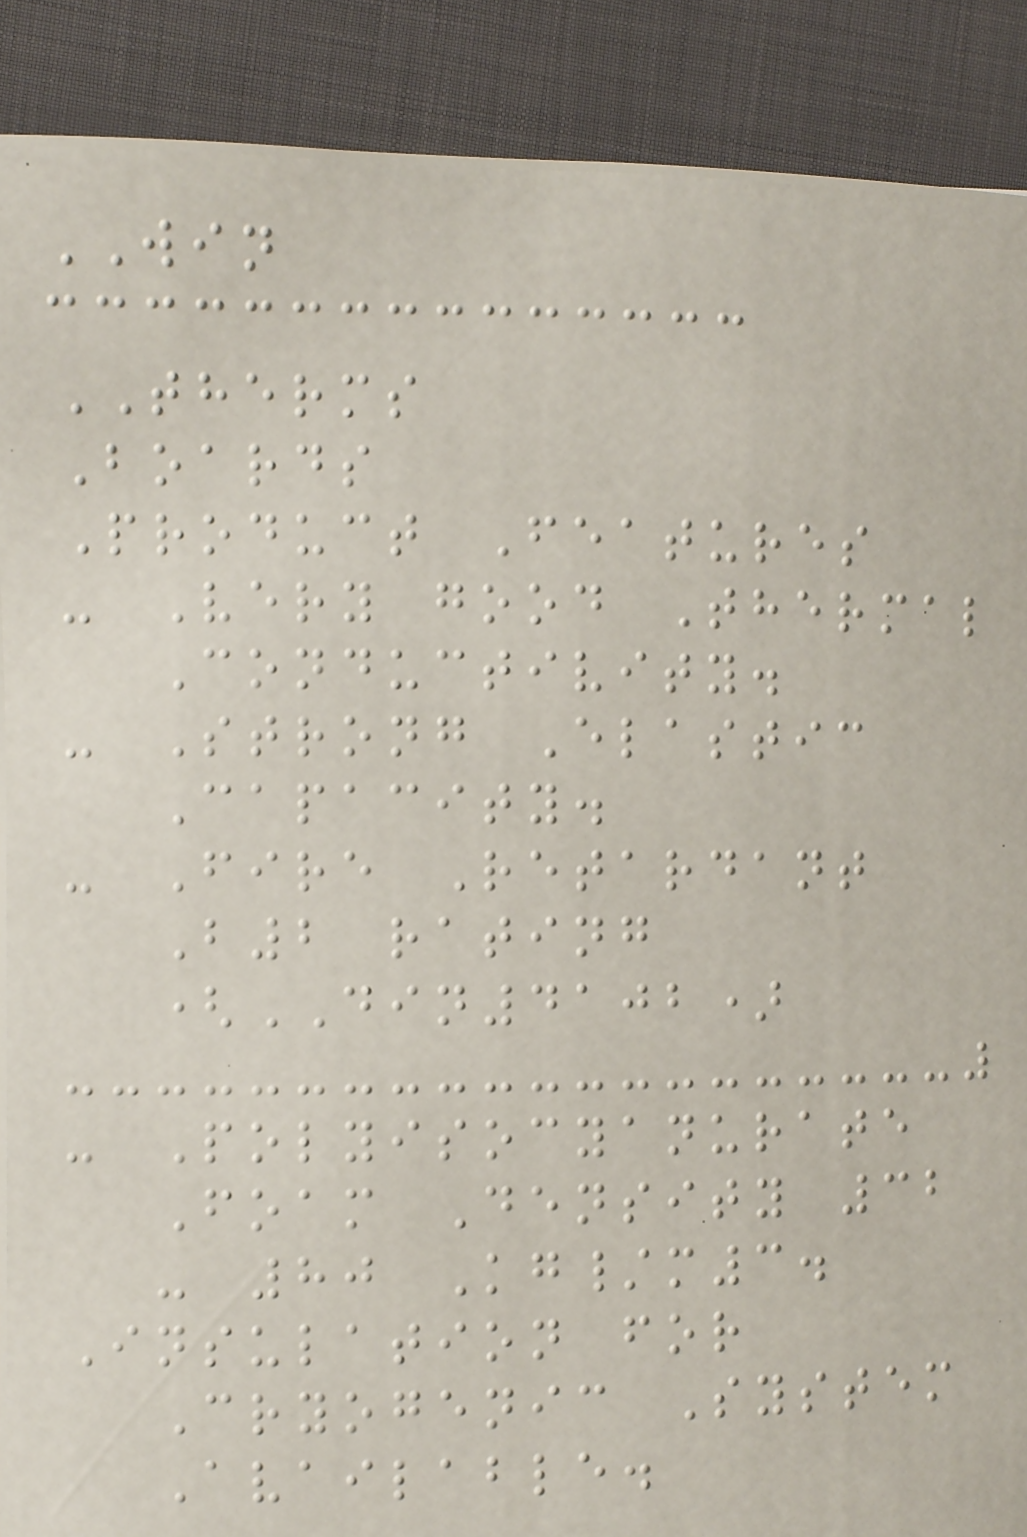WIN
THERMS
Boards
Product Features
- Very good Thermal
Conductivity.
- Strong Elastic
Capacity.
- Fire Retardant
B2 rating
(DIN4102)
- Polyisocyanurate
Foam Density 32
- 80 Kg/m3.
Insulation for
Cryogenic System
Available.
